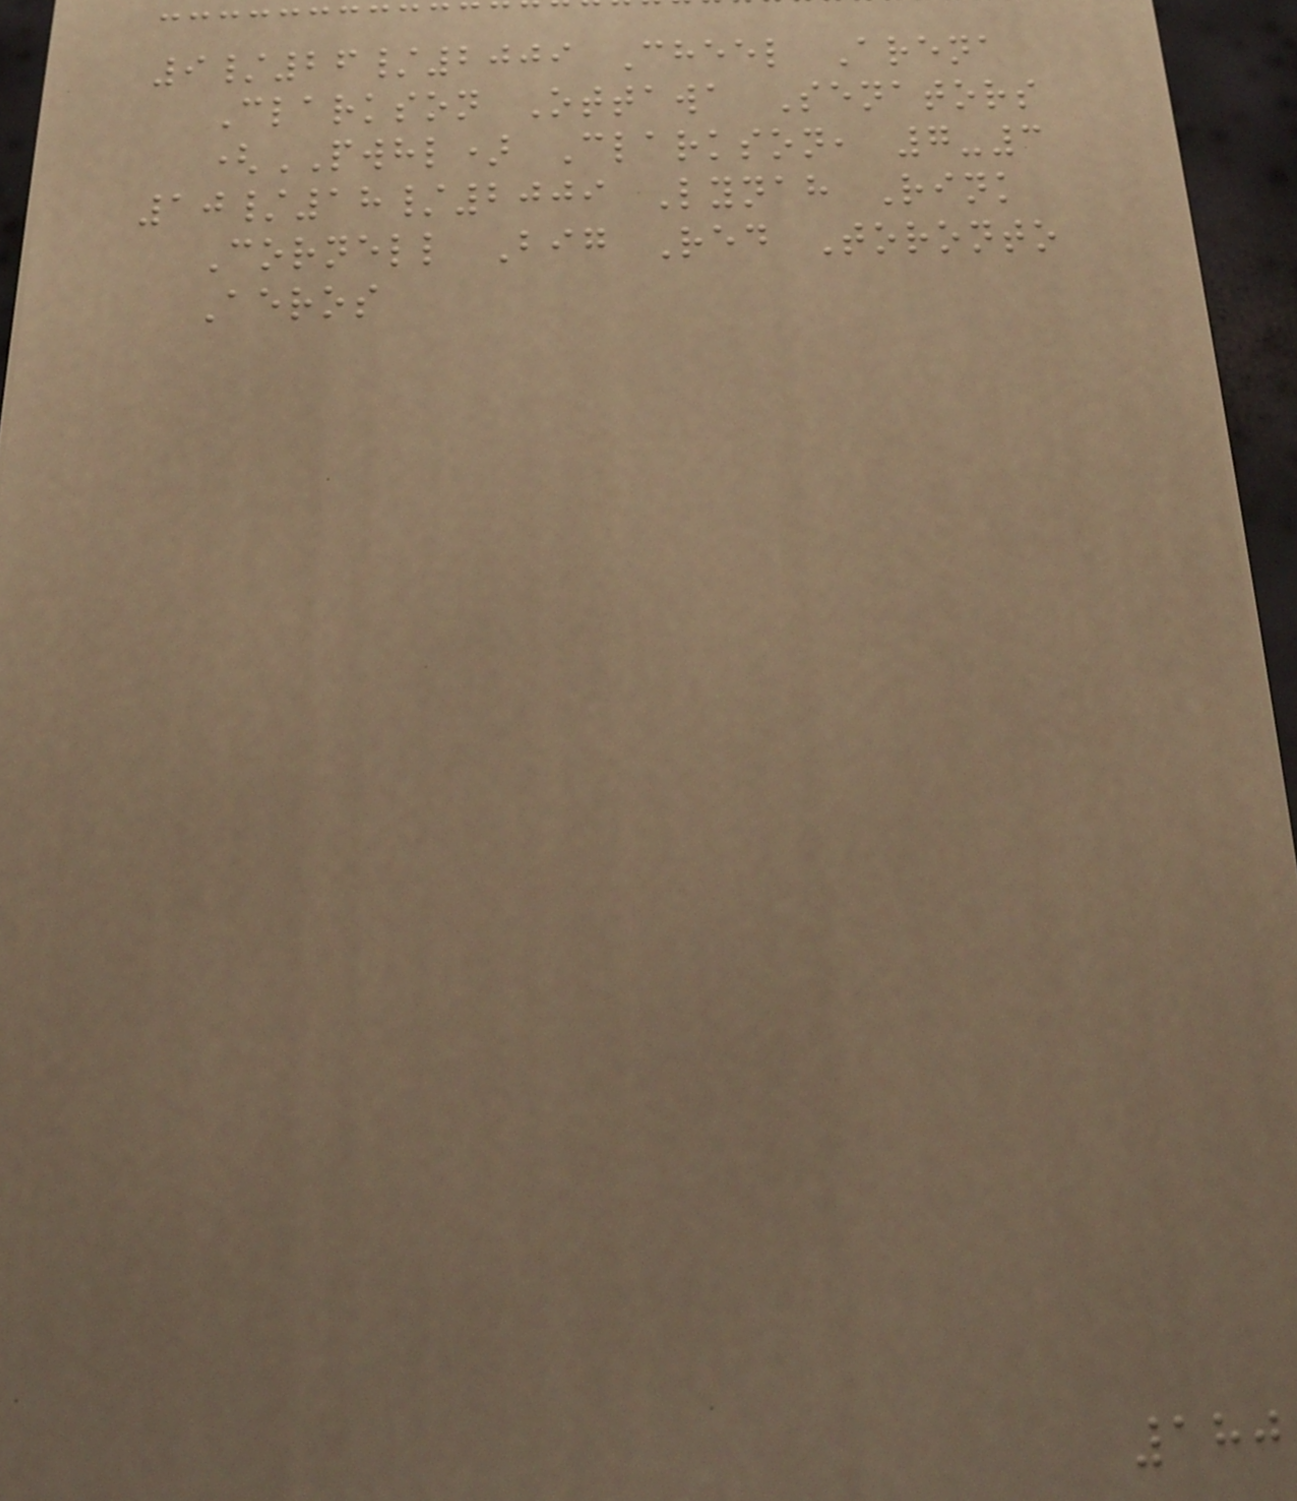9/26/2009 Cheel Arena
Clarkson Ottawa Senators
(PWHL) Clarkson, 7-3
10/18/2009 Lynah Rink
Cornell Big Red Toronto
Aeros
180
